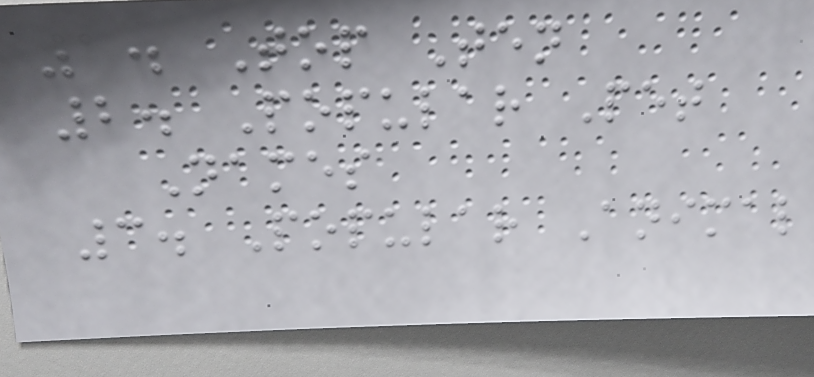1. Top Ten
2. Popular Pet
Names
3. Popular Animal
